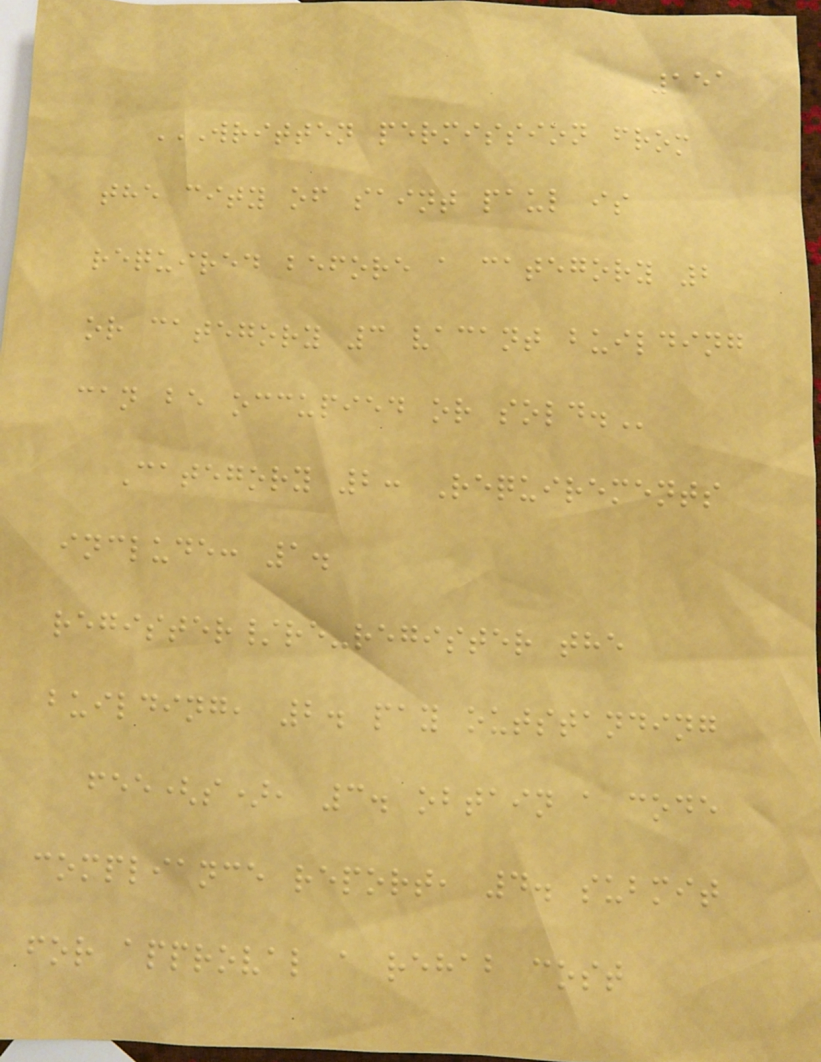151
WRITTEN PERMISSION FROM
THE CITY OF SAINT PAUL IS
REQUIRED BEFORE A CATEGORY 2
OR CATEGORY 3 VACANT BUILDING
CAN BE OCCUPIED OR SOLD.
Category 2: Requirements
include: 1.
register/re-register the
building, 2. pay outstanding
fee(s), 3. obtain a code
compliance report, 4. submit
for approval a rehab cost
